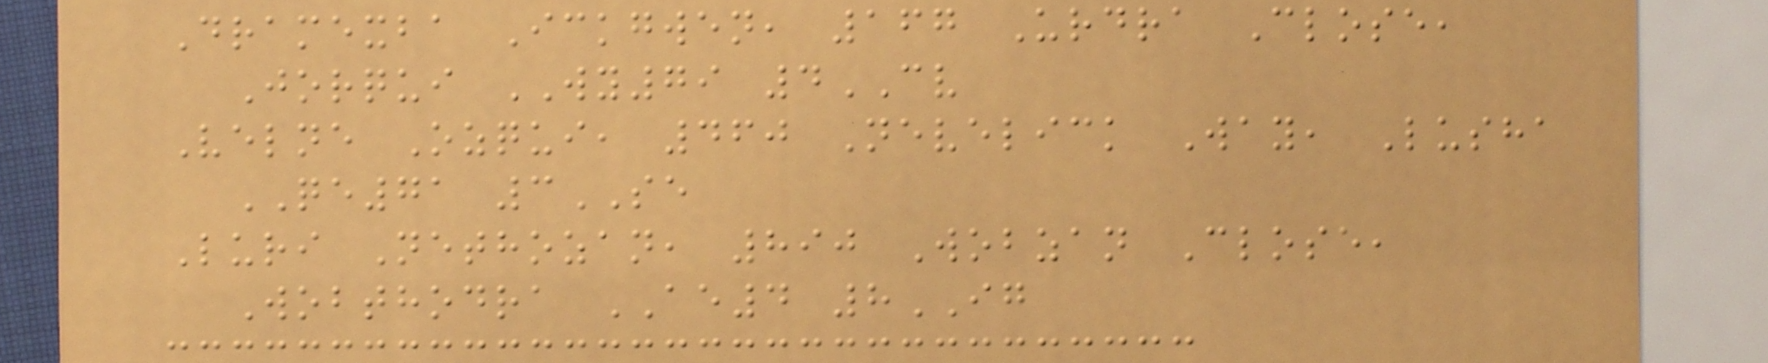Dramexba Ickgwen, 167 Urdra Close,
Jorqui WY79 4CV
Velne Ozqui, 460 Nevelick Way, Lusha
QE71 3SE
Luri Nethozan, 890 Wobzan Close,
Wobthodra AE4 8IG
